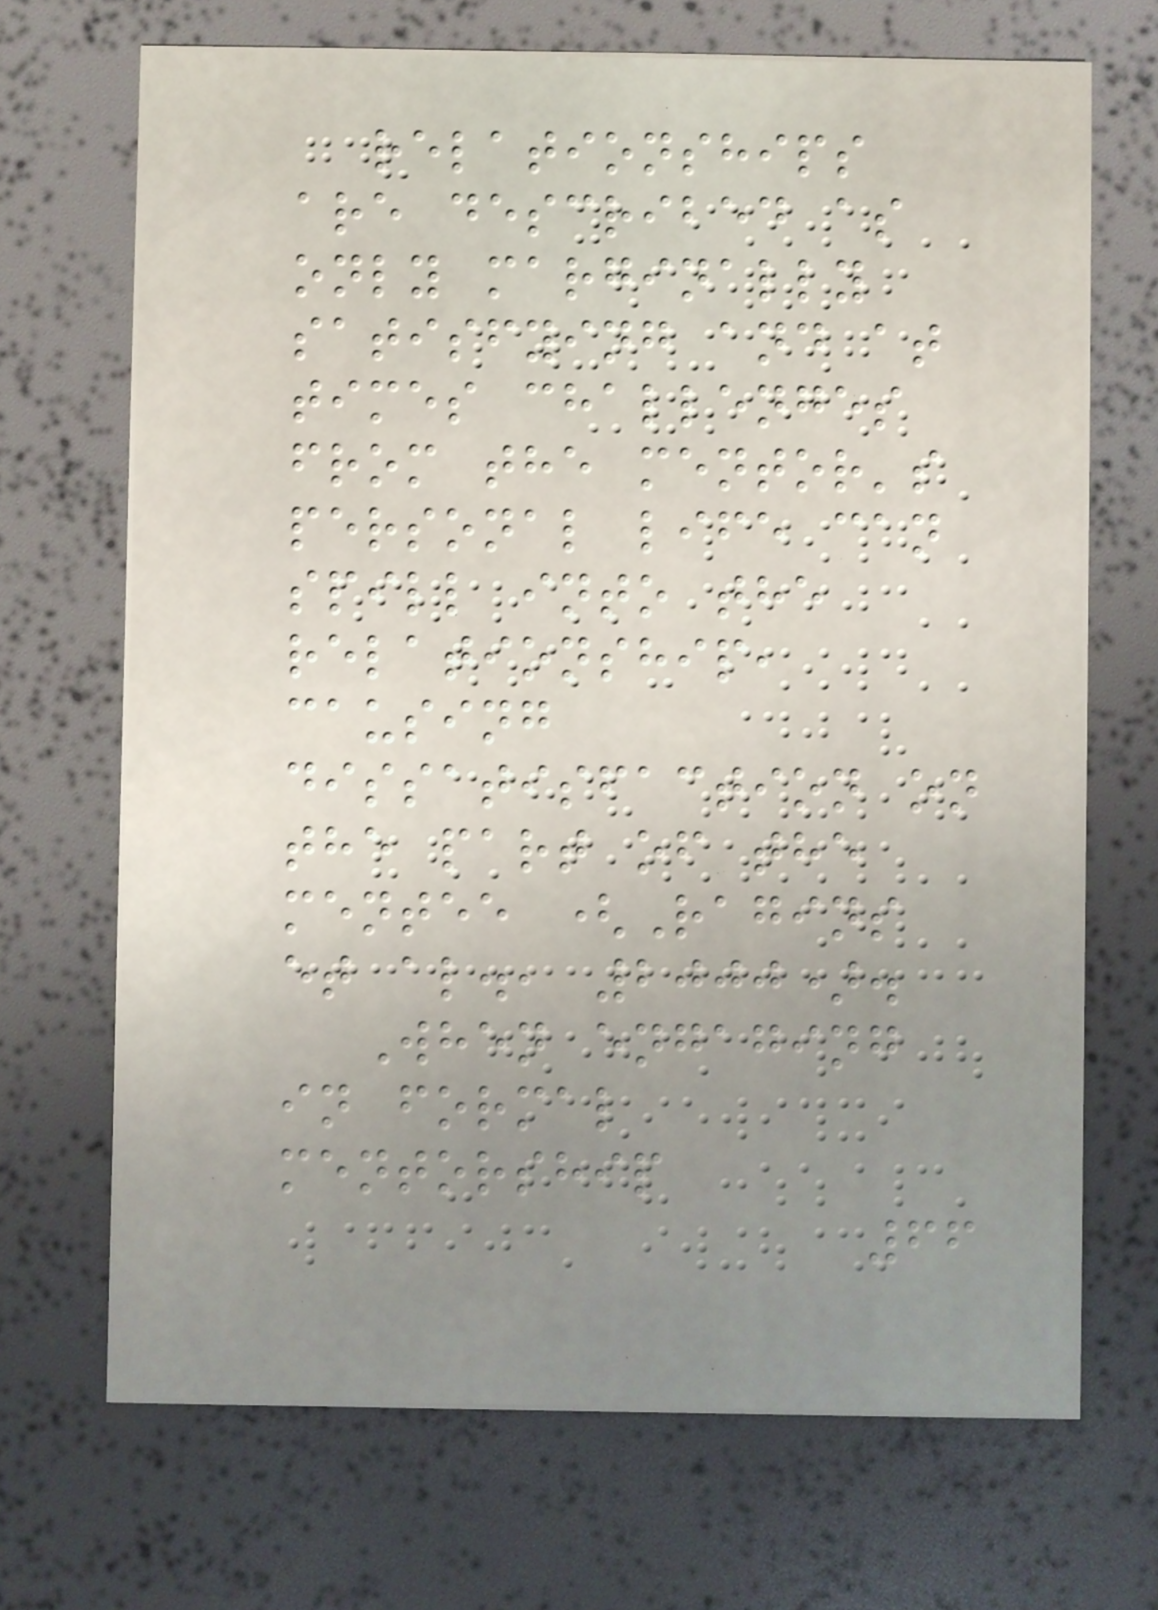relationships
are described as
only marginally
satisfying and at
times challenges
from the mentor's
personal life can
spill into the
relationship,
causing
dissatisfaction on
the part of the
mentee (Ragins
et al., 2000).
When engaging
in formal
mentorship
66
